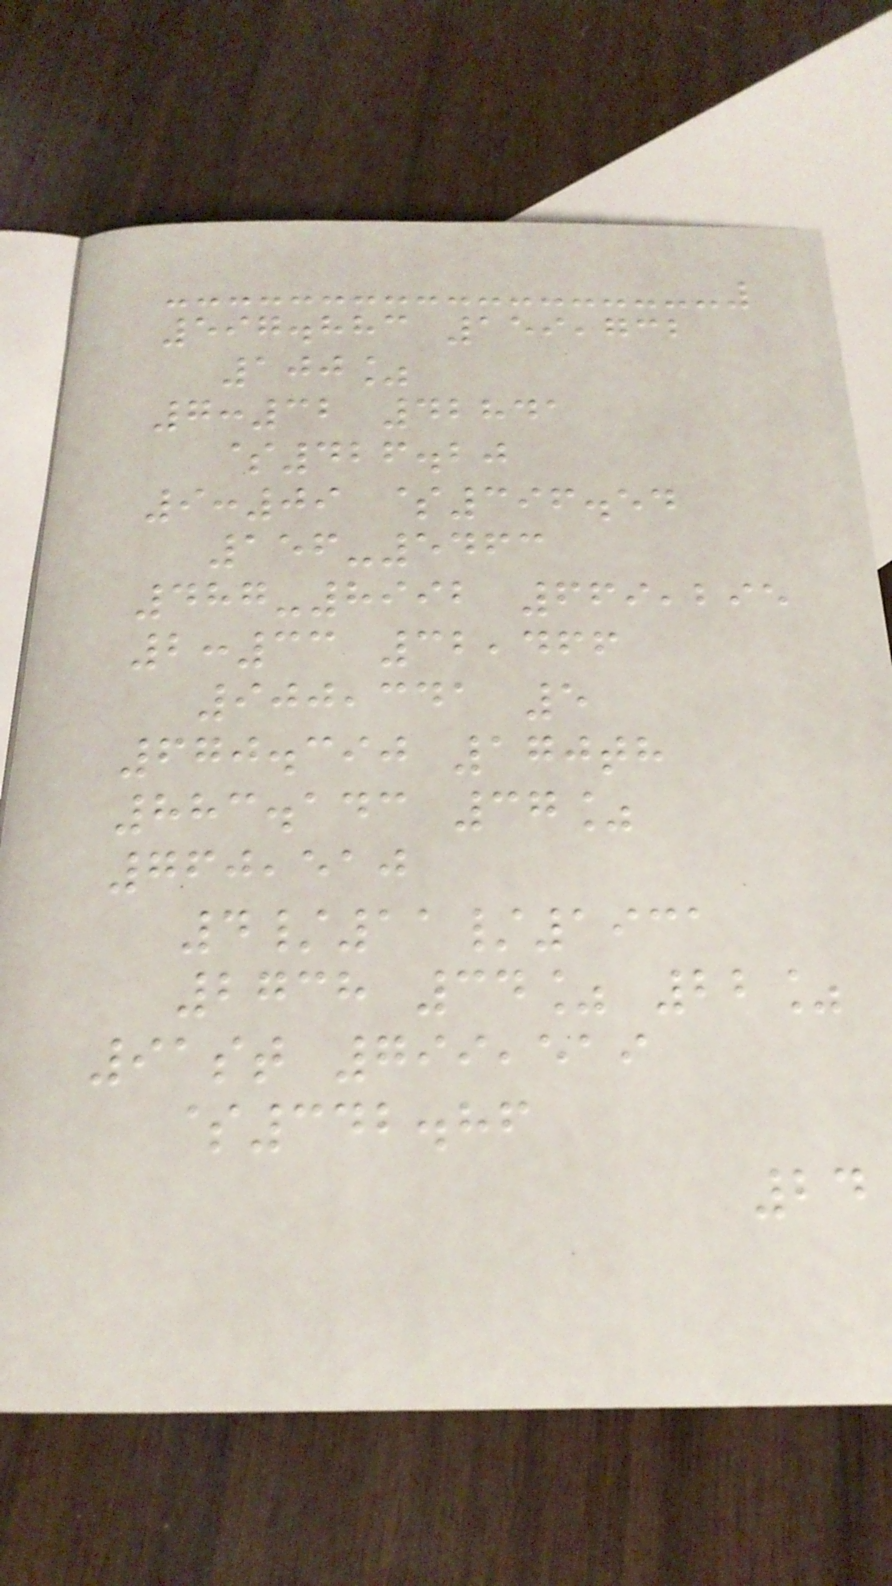597.883 159,732
100%
7:32 42841
$426.20
9:09 $396.54
156-5463
487-8992 669,295
2:33 32,466
900,341 5
670.390 170th
883.143 37%
760,510
4/11/1931
2738 34% 22%
91st 799,519
$342.86
24
